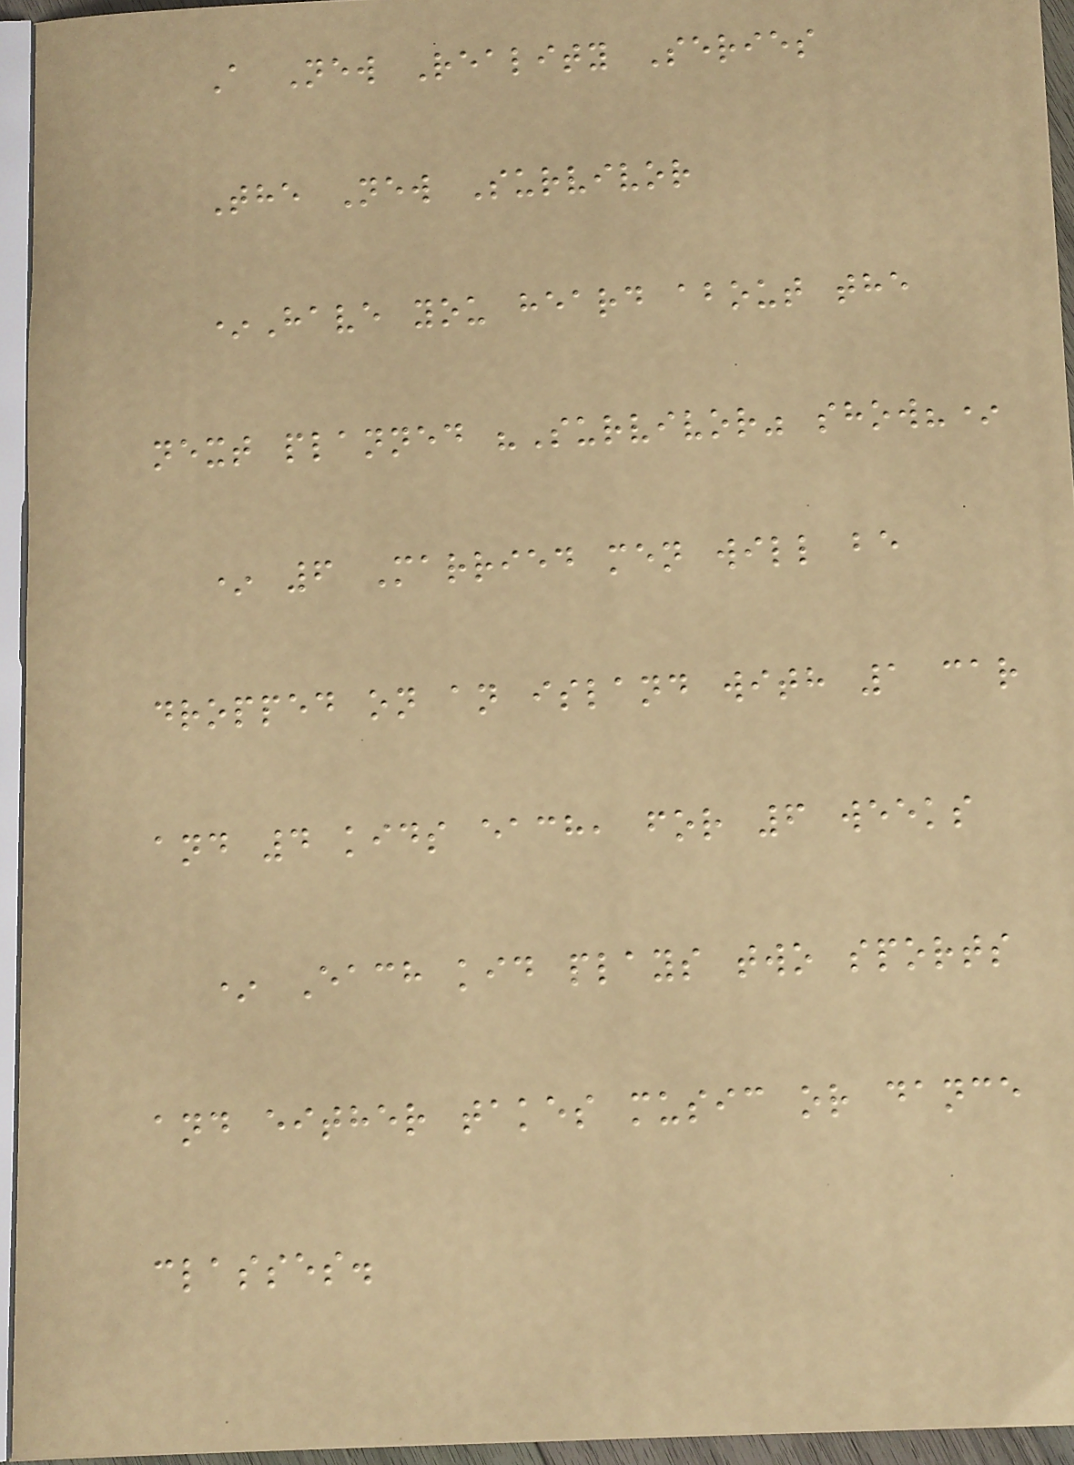A New Reality Series
The New Survivor
*Have you heard about the
next planned "Survivor" show?*
* 6 Married men will be
dropped on an island with 1 car
and 4 kids each, for 6 weeks
* Each kid plays two sports
and either takes music or dance
classes.
